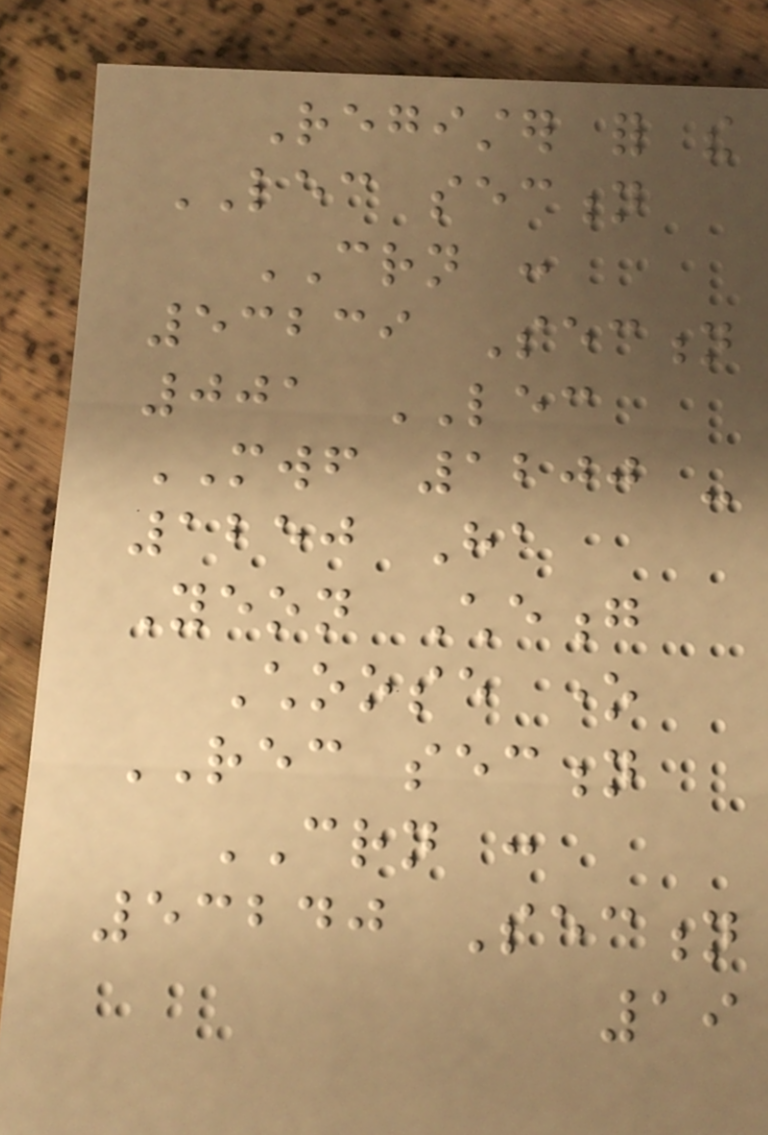Register for the
LEC section
CRN :
53239 Section
001 LEC
MWF 1200 -
1250 Ha
Yeon Cheong
Choose one
REC section
CRN :
53240 Section
19
